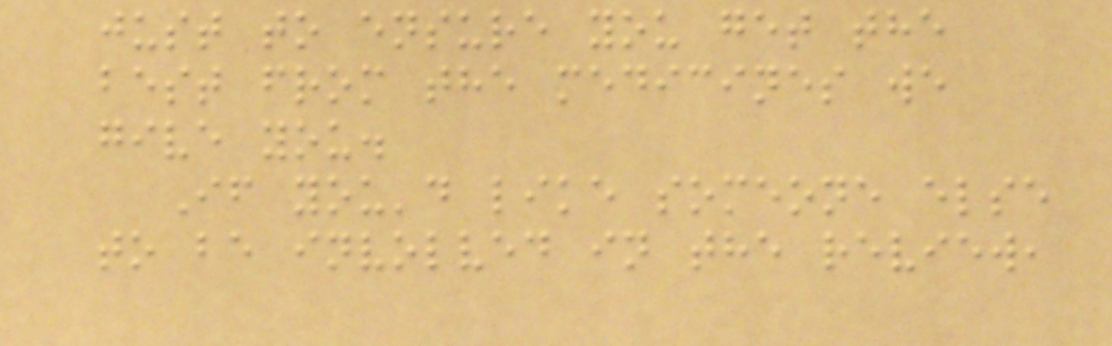just to ensure you get the
best from the medicines we
give you.
If you'd like someone else
to be involved in the review,
